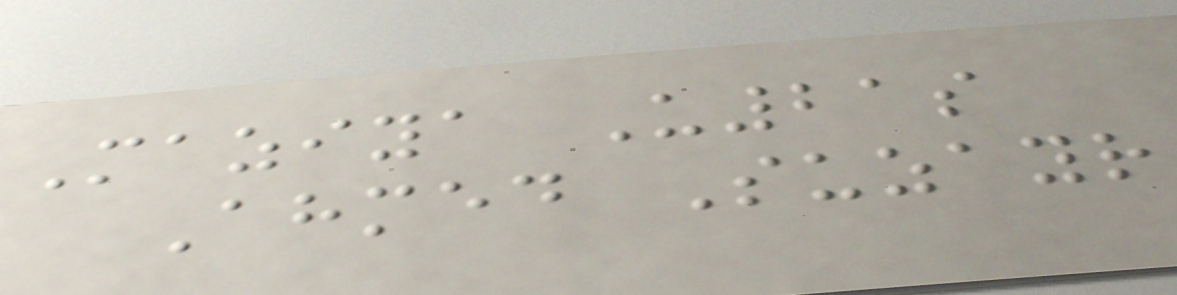Maziya U21s
Ahmed Suzayr
